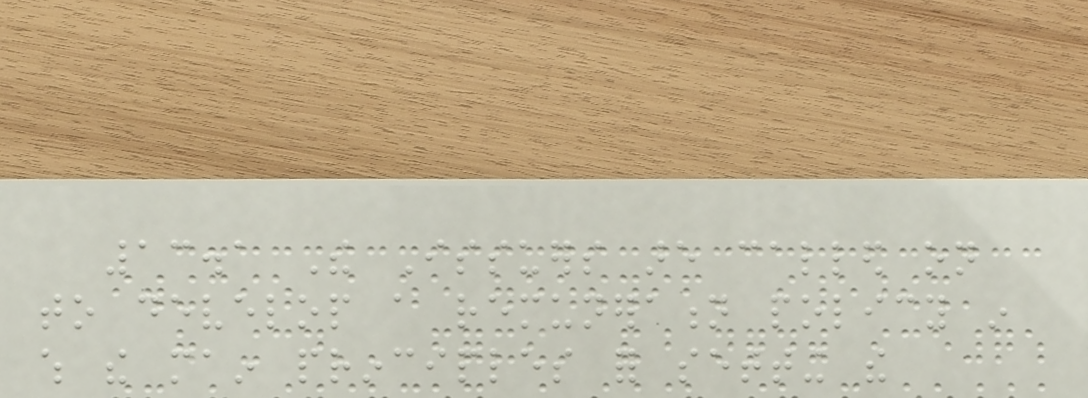13.1 The Issuers are called on
to develop a remuneration policy in
which the main principles for setting the
